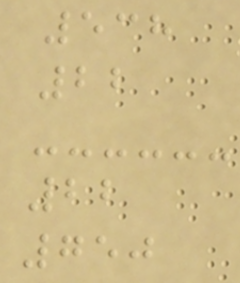538
22
22
750
